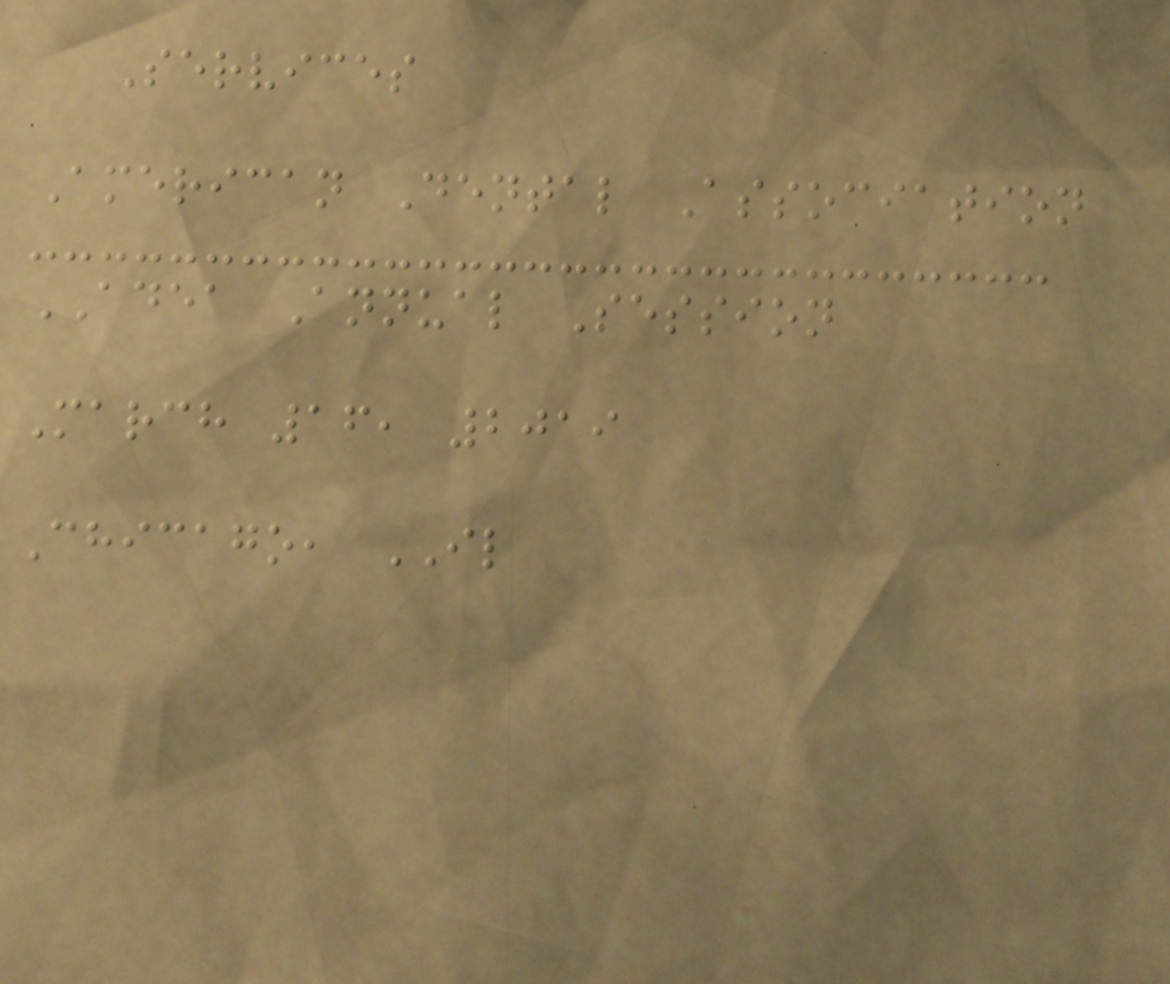Services
American Dental Association
ADEA Annual Session
March 16, 2019
Chicago, IL
